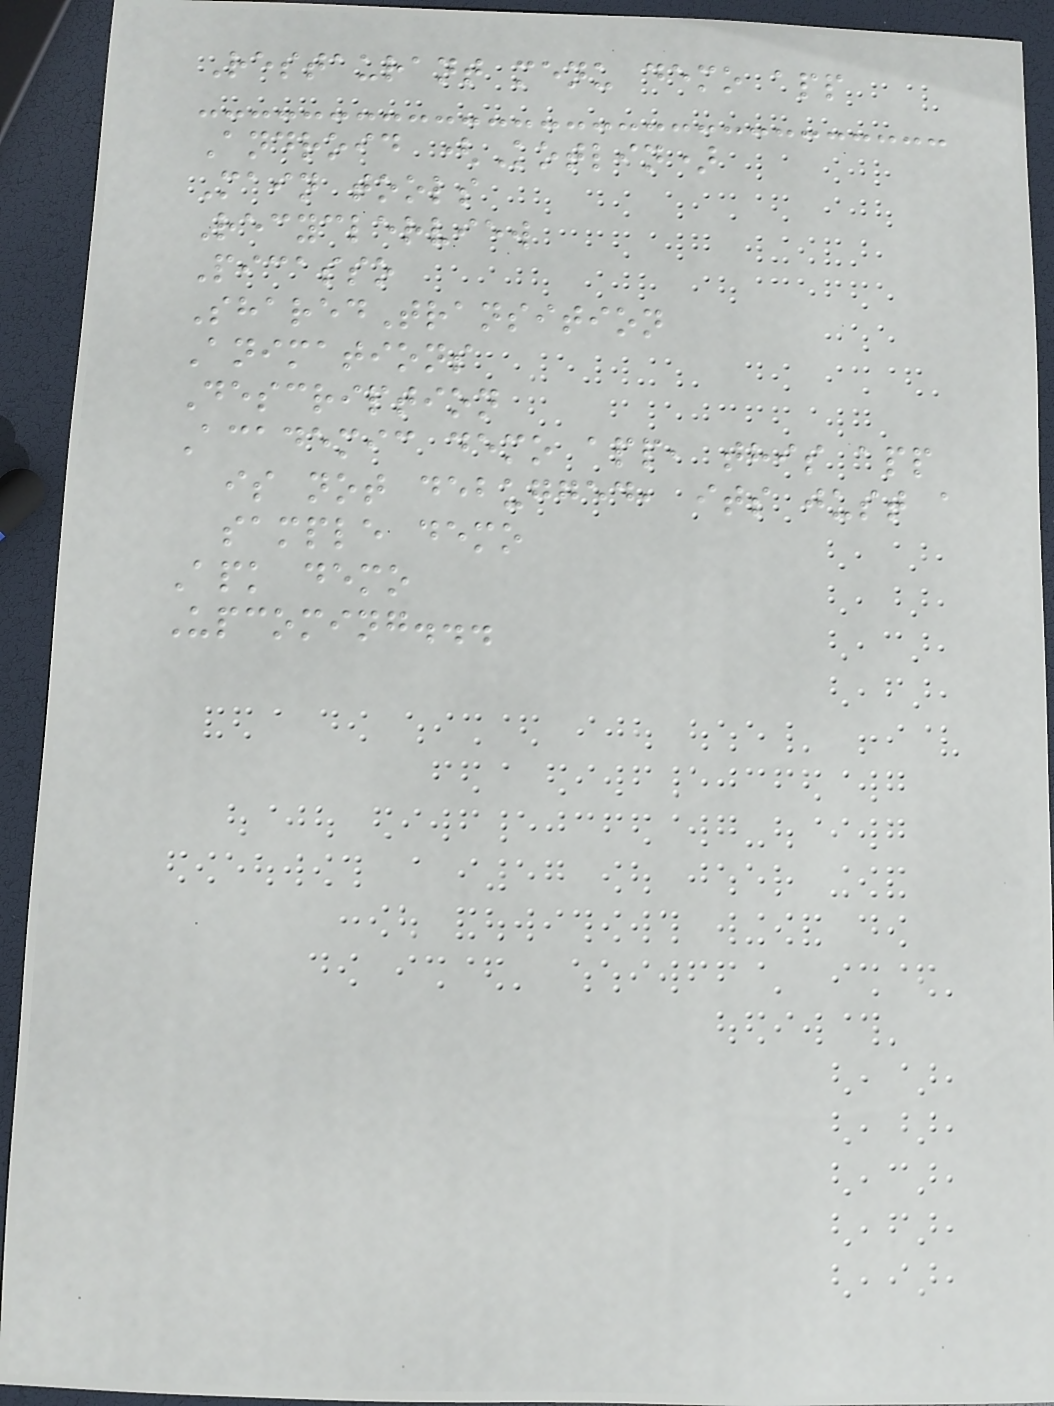Restaurant menu demo app
Android (Kotlin)
Main tools
Recyclerview
Picasso
SharedTransition
Animations
Description
Academic demo app, this app
is not debugged, its just a
sample demo
Apk demo
Upcoming...
